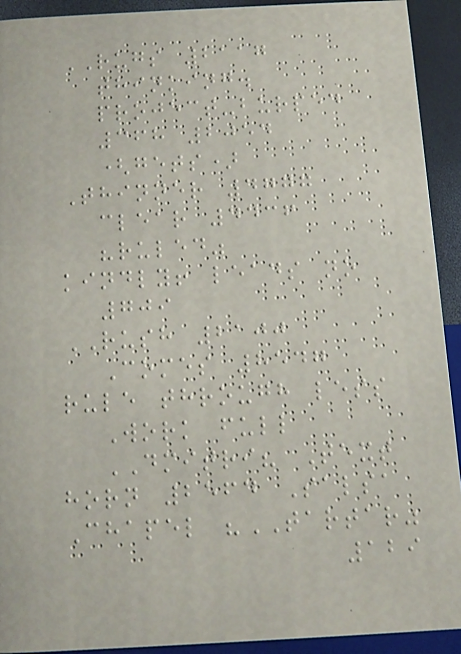RUGS 2117
thinking.
project-burped
368 2054
(gets)
Thinner 4777
clear 4436
"ruled"
kindly! leads no
709
RUSH 2100
Comes 8547
rule through less
Work full
DMITRI? Text
horn 2564 Salsa
Chapel "TARTAR"
129
